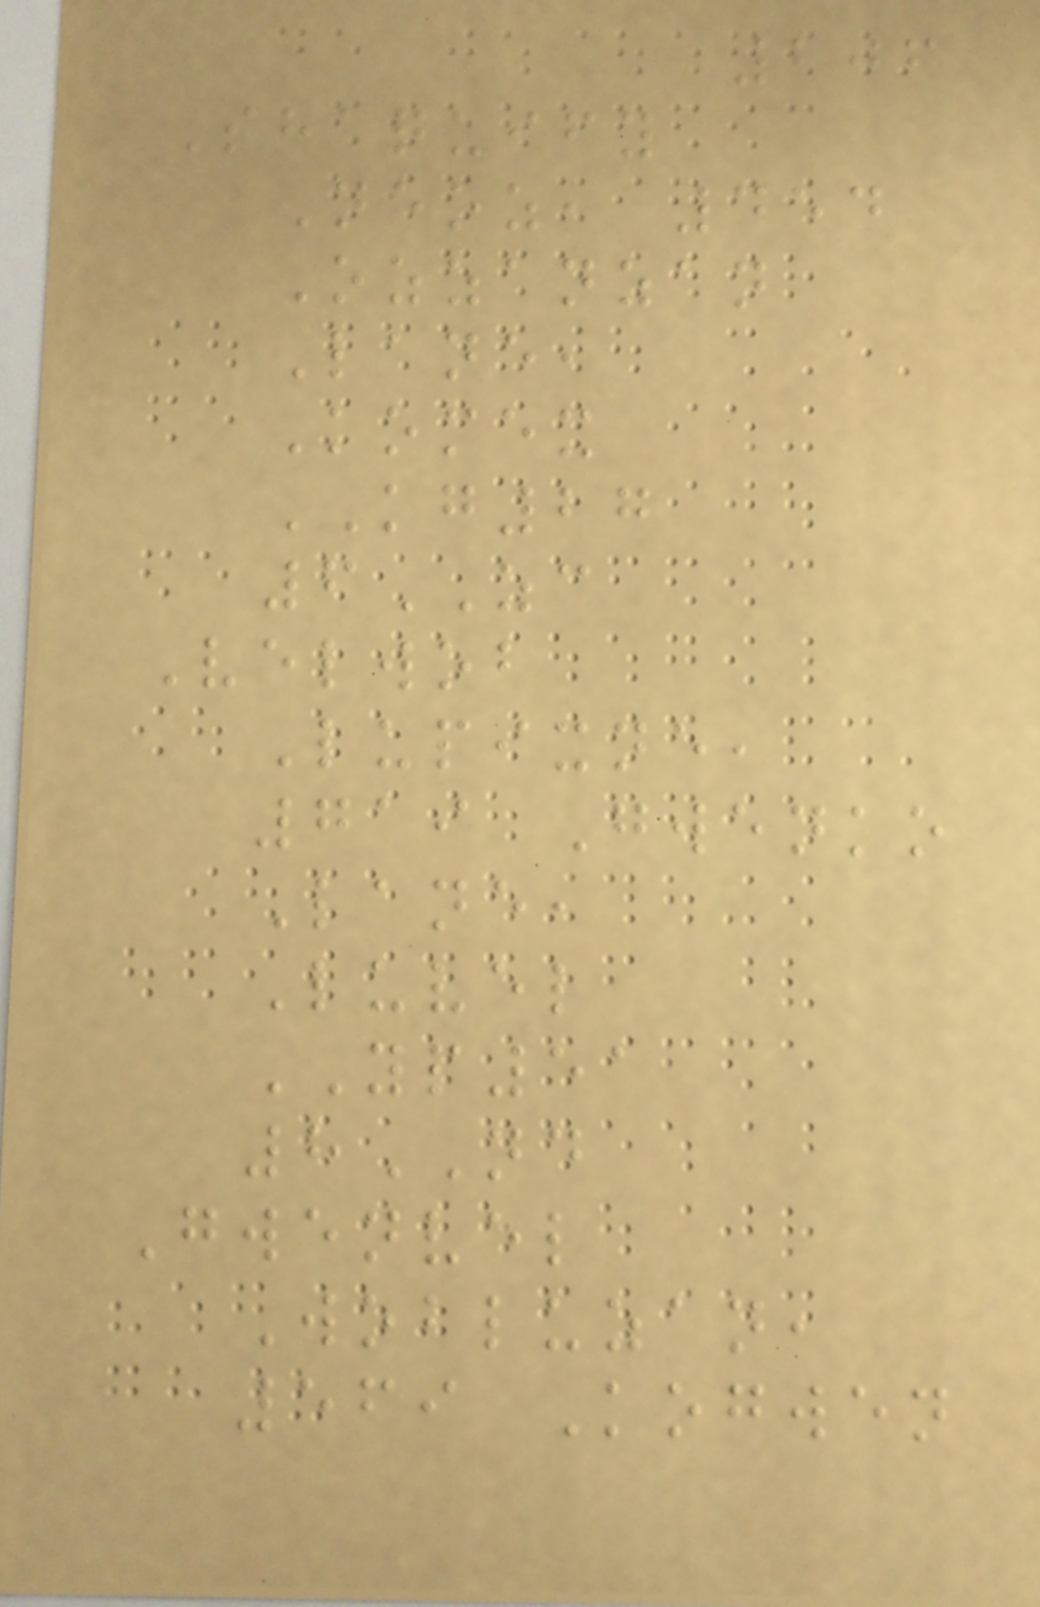206
Shaquify
Neoz, 454
Ozzanzan
Lane,
Komex
KG27
6ZC
Velwob
Lupixne,
719 Gwenko
Lane,
Luvel
YP51
8ND
Gwenvel
Wobluzan,
569 Kogwen
